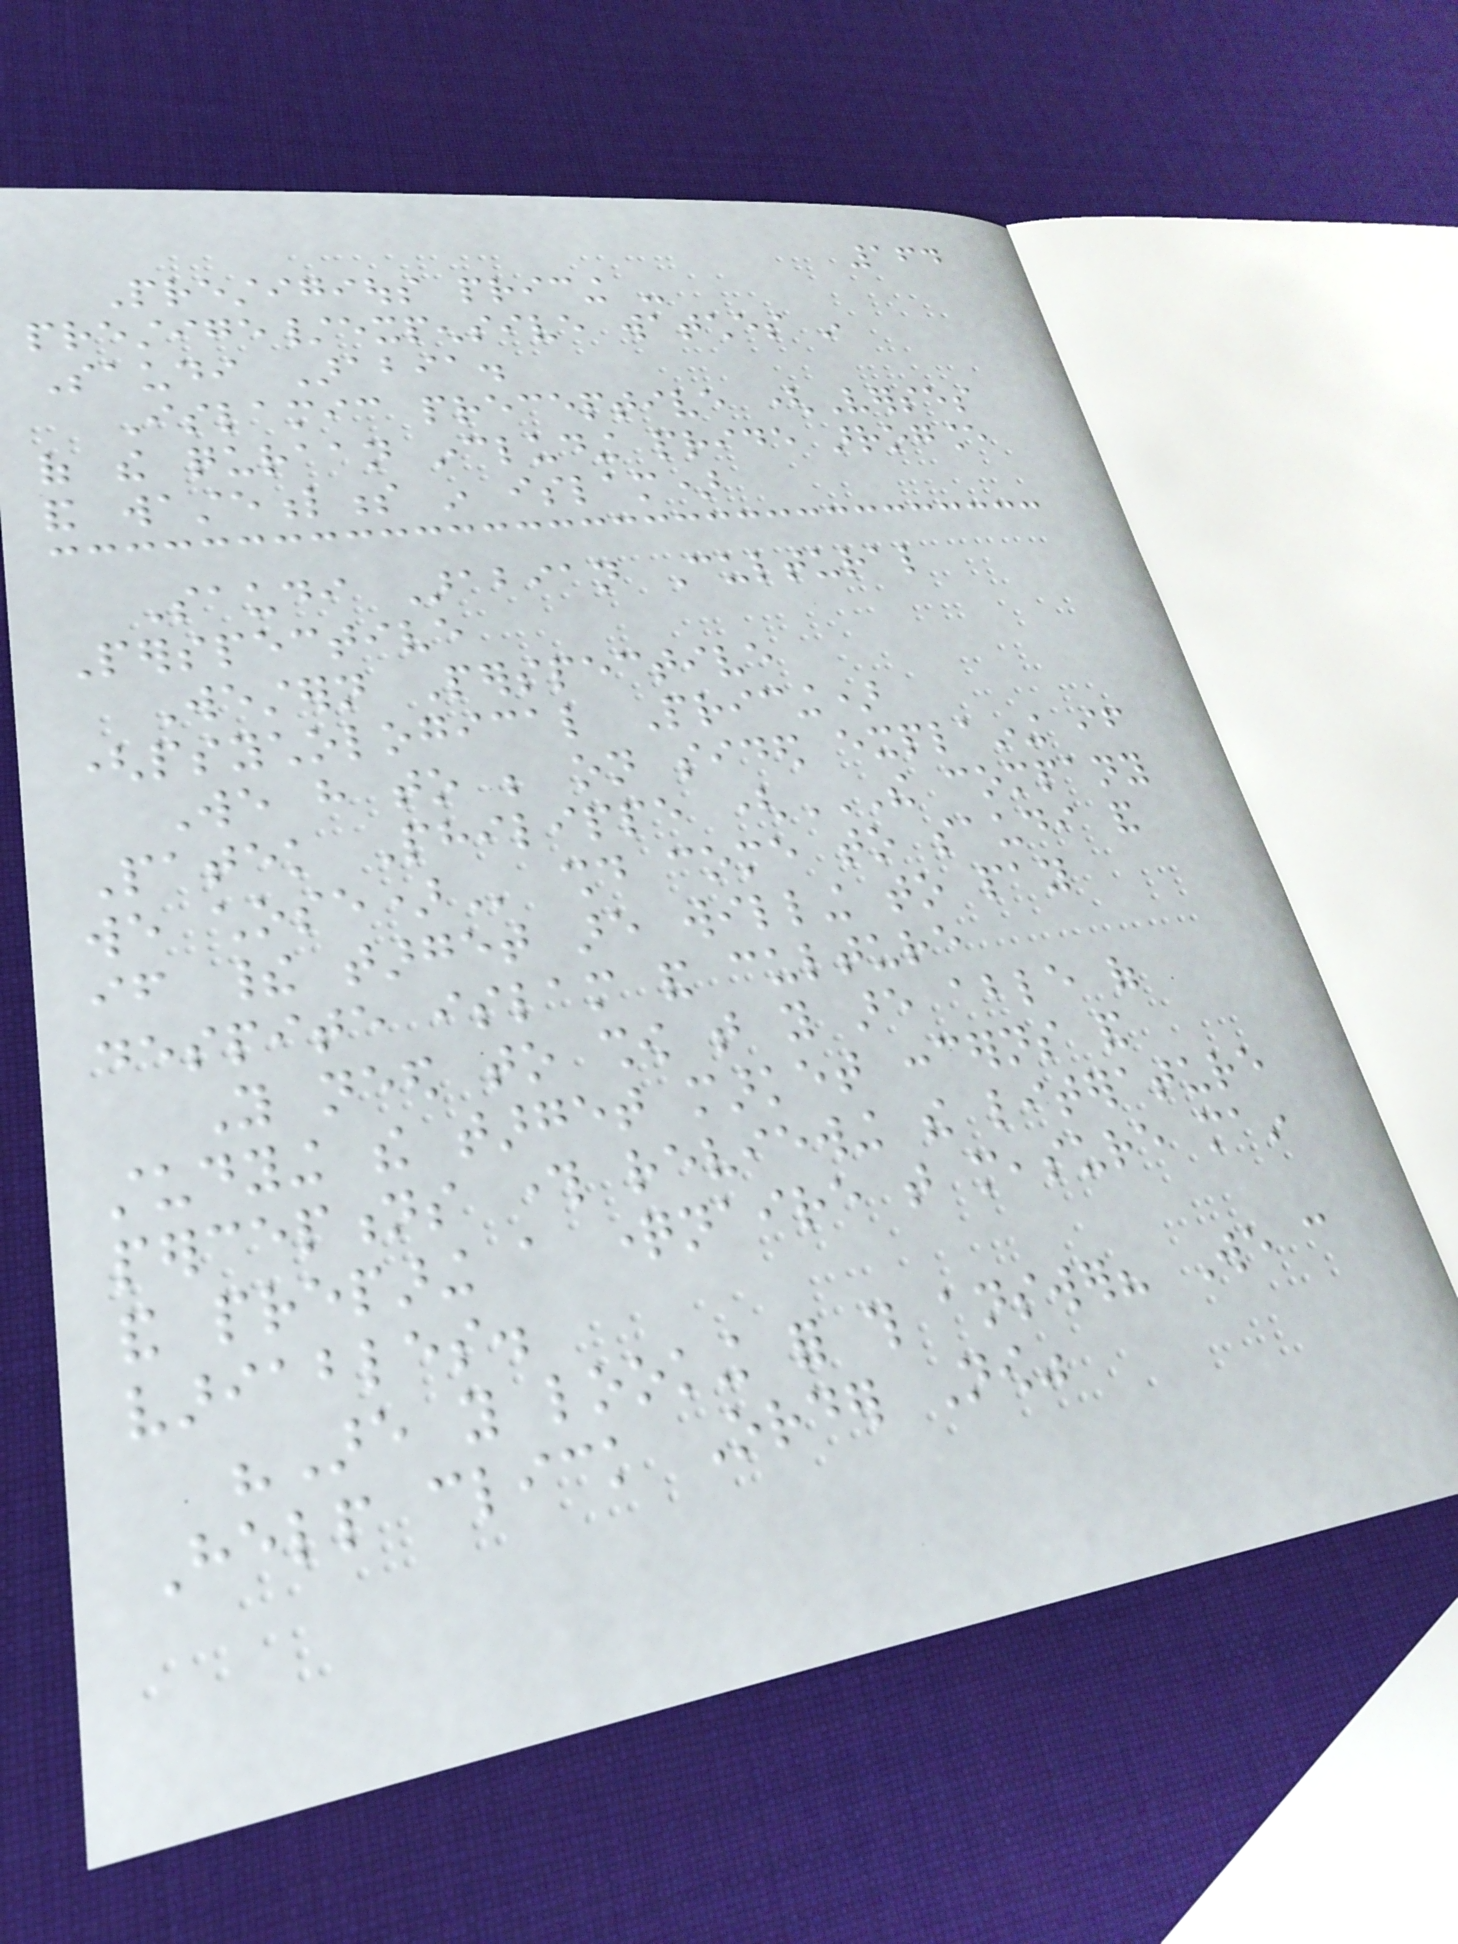164
Prestigious pricing -
prestige/expensive watches in
Saudi Arabia.
Islamic preceptive (Verses
of the quraan including pride arrogance
and wastefulness in islam)
Saudi Arabian Cultural
Perspective
Western Perspective
(psychological Pricing)
We have to be on sided explaining if
Patek Philippe (THE COMPANY
WE CHOSE) should come to saudi and
if their target are willing to pay
despite islam and culture
You need to show that you are able of
studying the target market concerns and
perceptions through reviewing the literature
and preparing a questionnaire that measure main
variables.
"Are you looking for this answer? We can
Help click Order Now"
